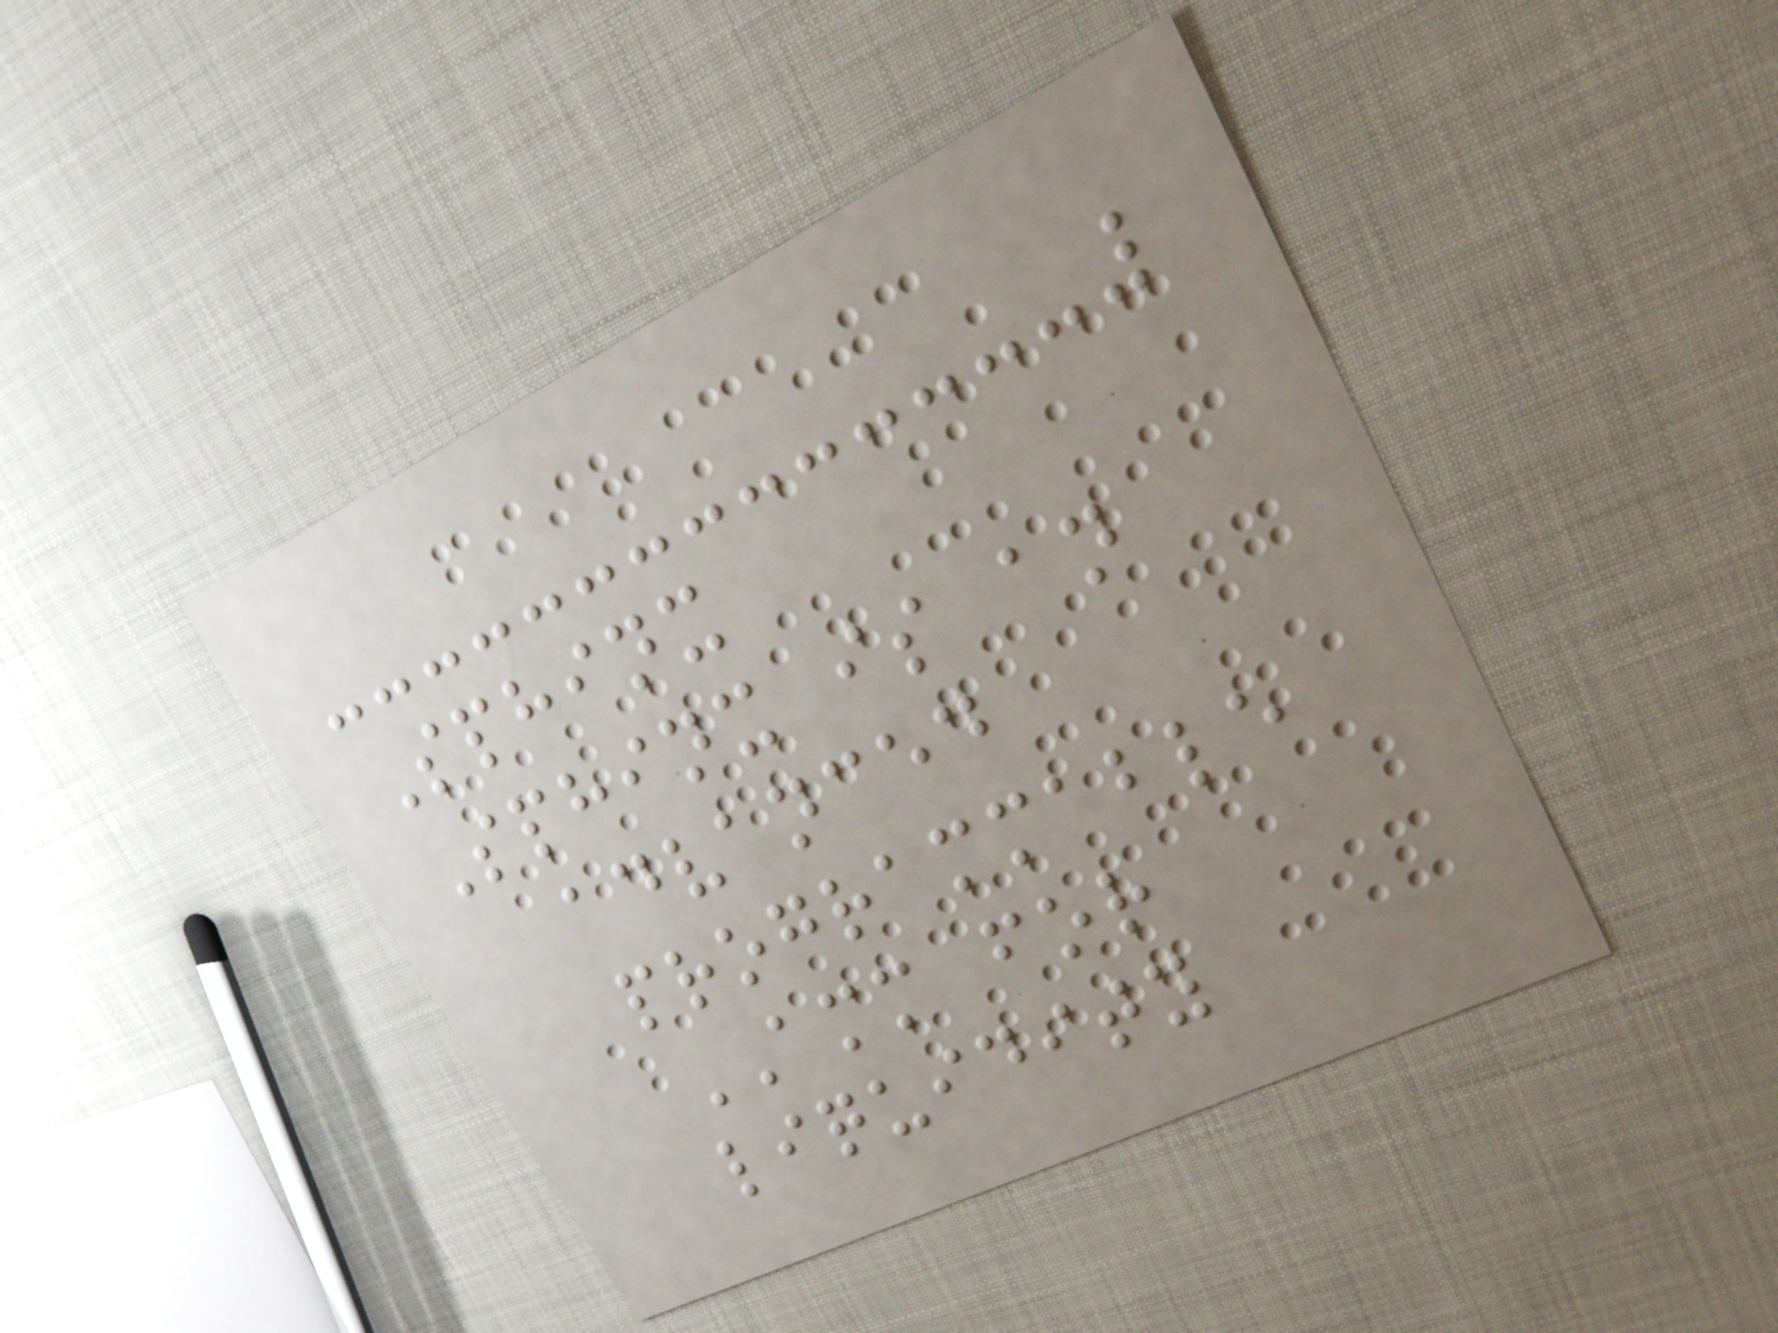Sphinx
Sphinx is an
advanced
programmable
AMM for
liquidity
